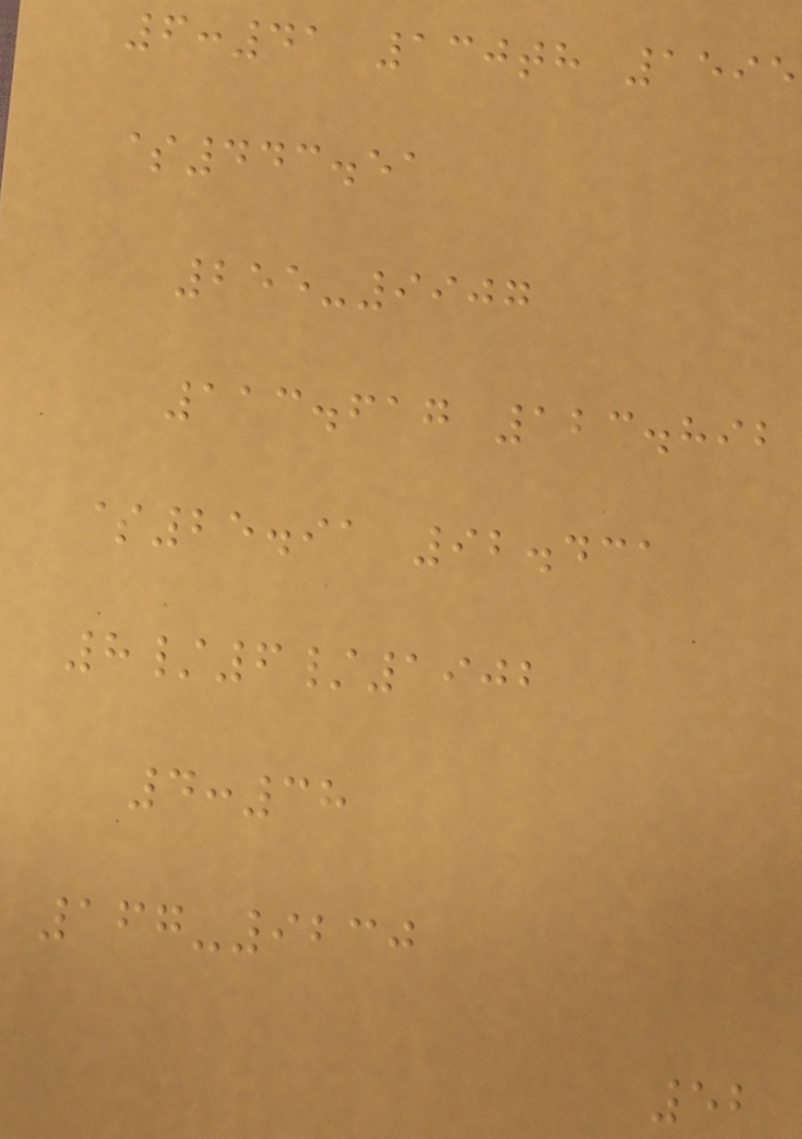6:41 130th 1595
$443.51
255-9907
113.617 123.892
$25.91 92.431
8/6/1902
4:38
167-9230
52
